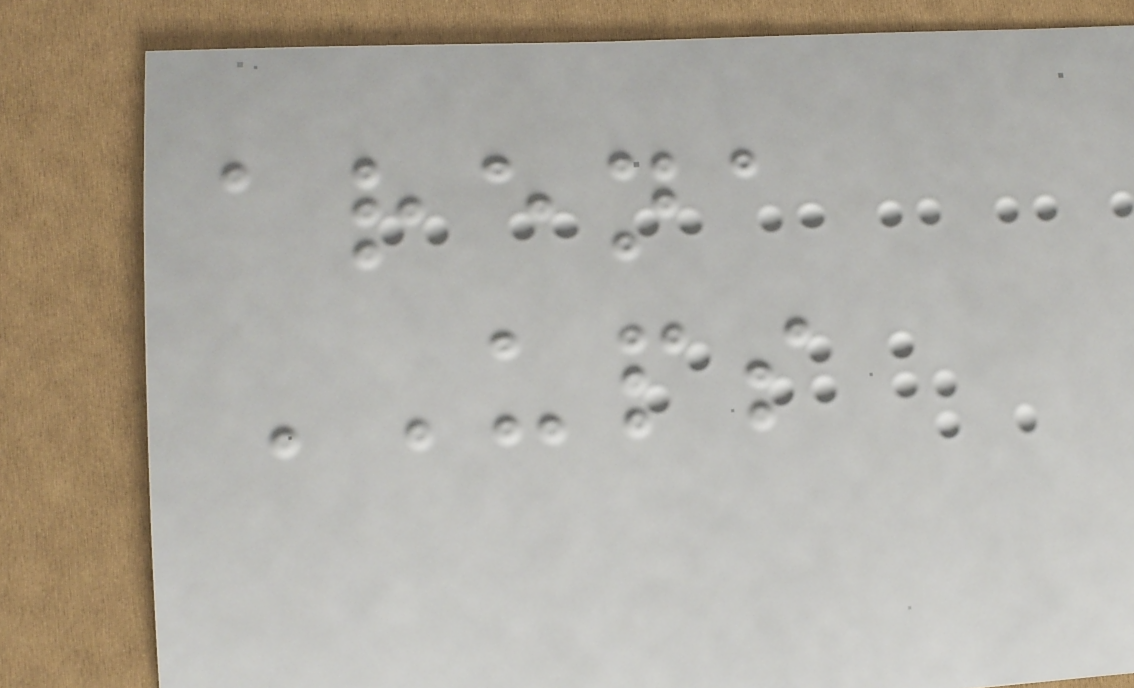arena
UPS
